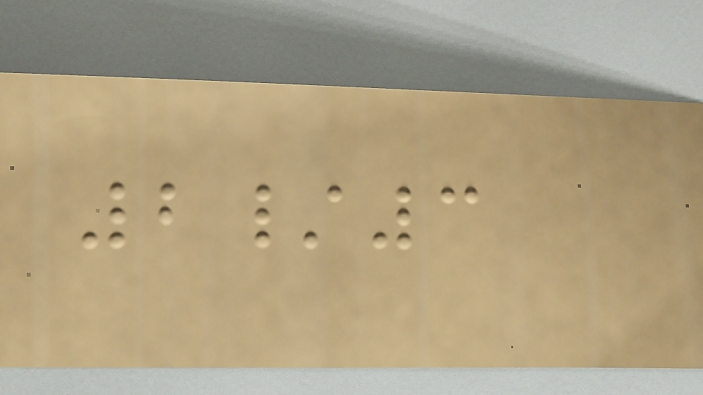2/3
